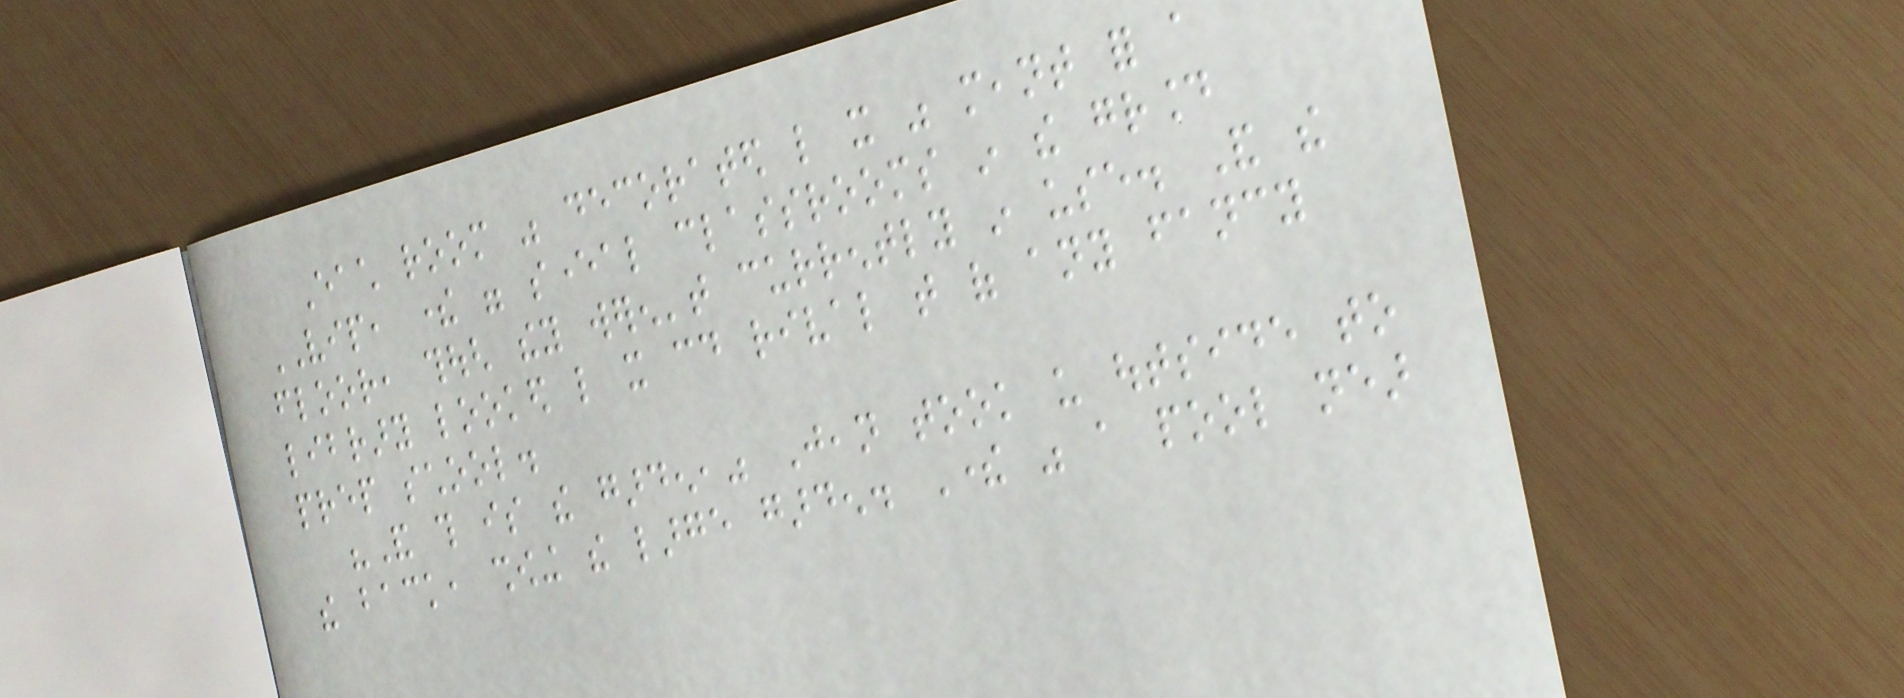Each room was decorated like it was meant for a
VIP, there were several classrooms in the ground
floor, though they weren't currently in use. And the
library looked like it could rival that of any fancy
prep school.
"And this is the garden," Jean took us outside to
the back, showing the large garden. There was a pool near
